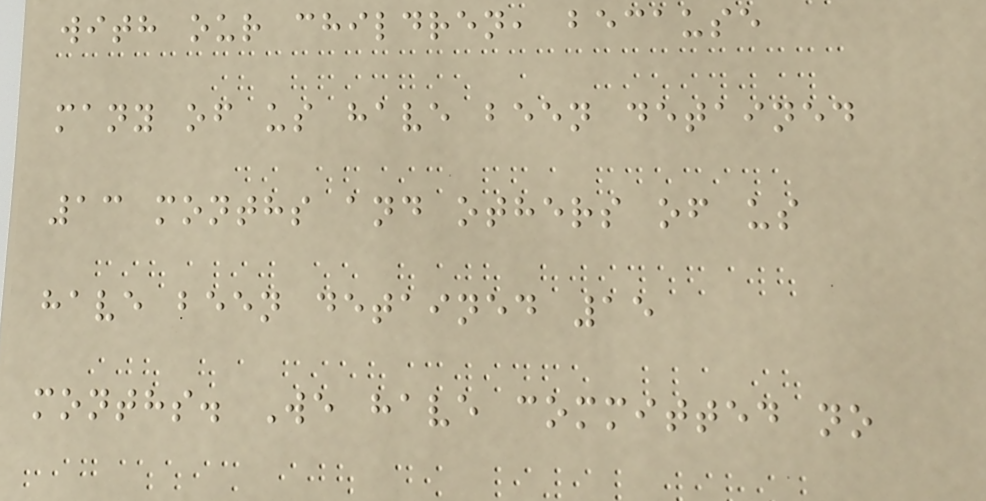with our children, because
many of us have been detained
13 months and others of us
have been detained 15
months. We have committed no
